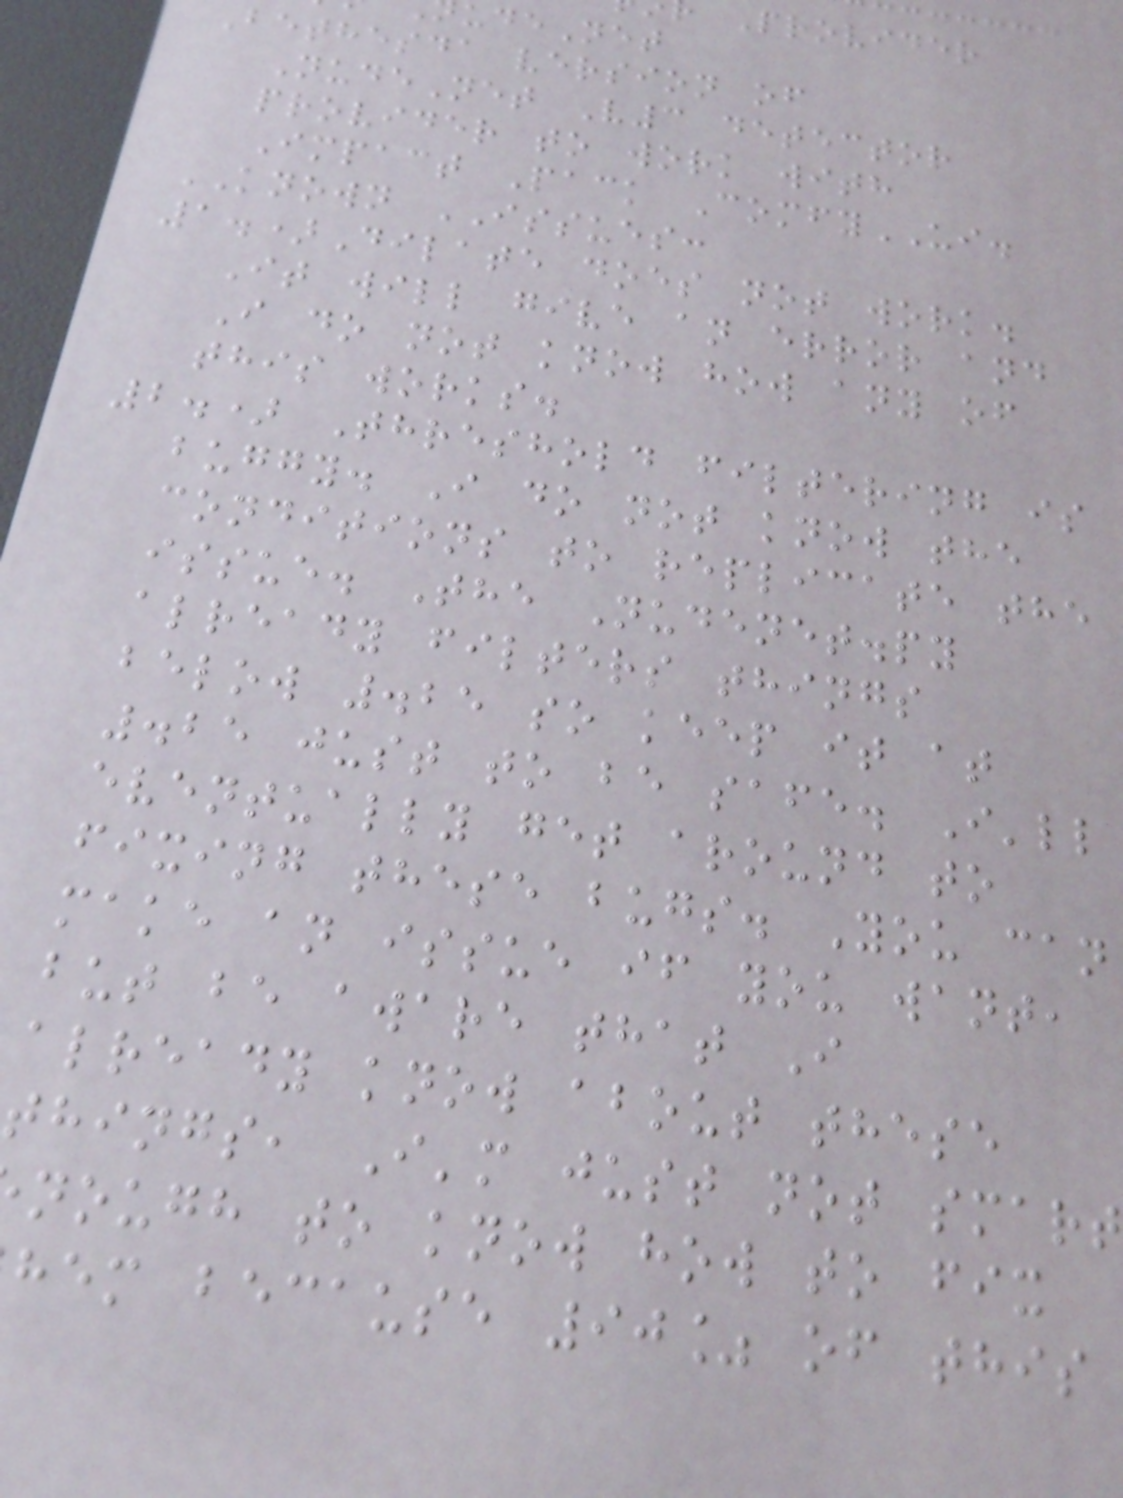Provider
udeNet
Bethesda version of
NudeNet V3 detector
provider to work with
Impact Pack ComfyUI.
KNOWN ISSUES:
1.)Dilate does not work.
It will give an error and
I do not know how any of
this works.
2.) Threshold filtering is
buggy. I do not know the
conditions to replicate the
issue. The Nudenet.py
already filters things
below .25 so keep it at
.25 just to be safe. I'll
eventually get around to
fixing these bugs. You can
make an issue if you want,
but be aware that I
already know about these
things, I'm just not smart
nough to know how to fix
hem because 90% of this
